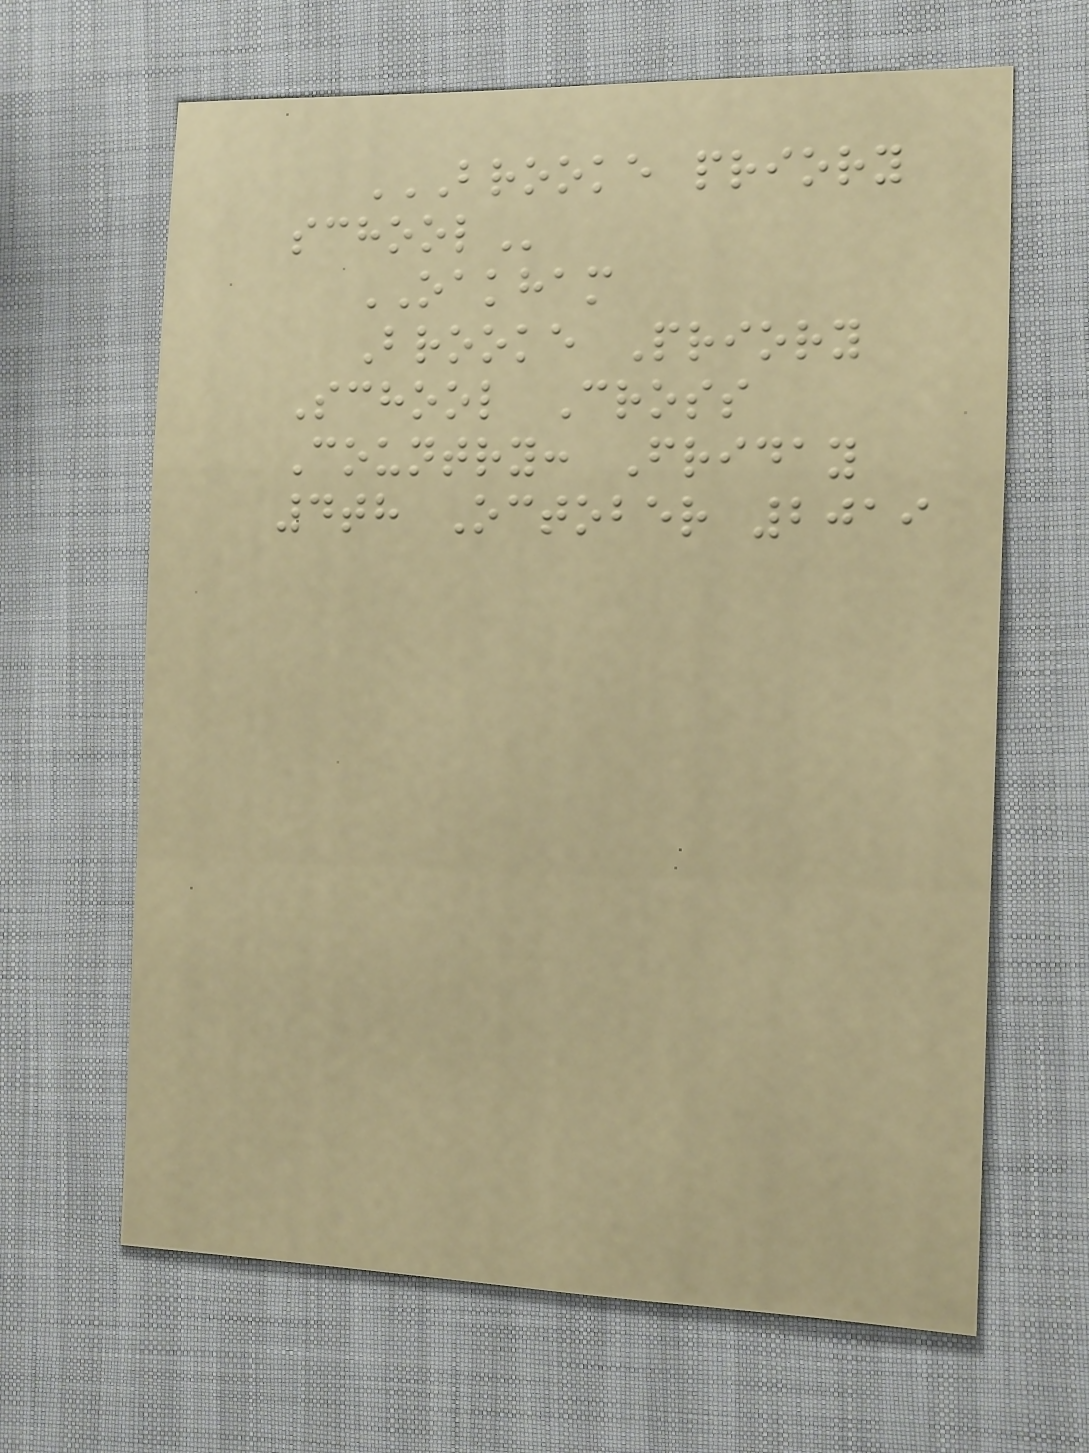BROOKE PRIORY
SCHOOL
OAKHAM
Brooke Priory
School Cross
Country: Friday
4th October 2019
